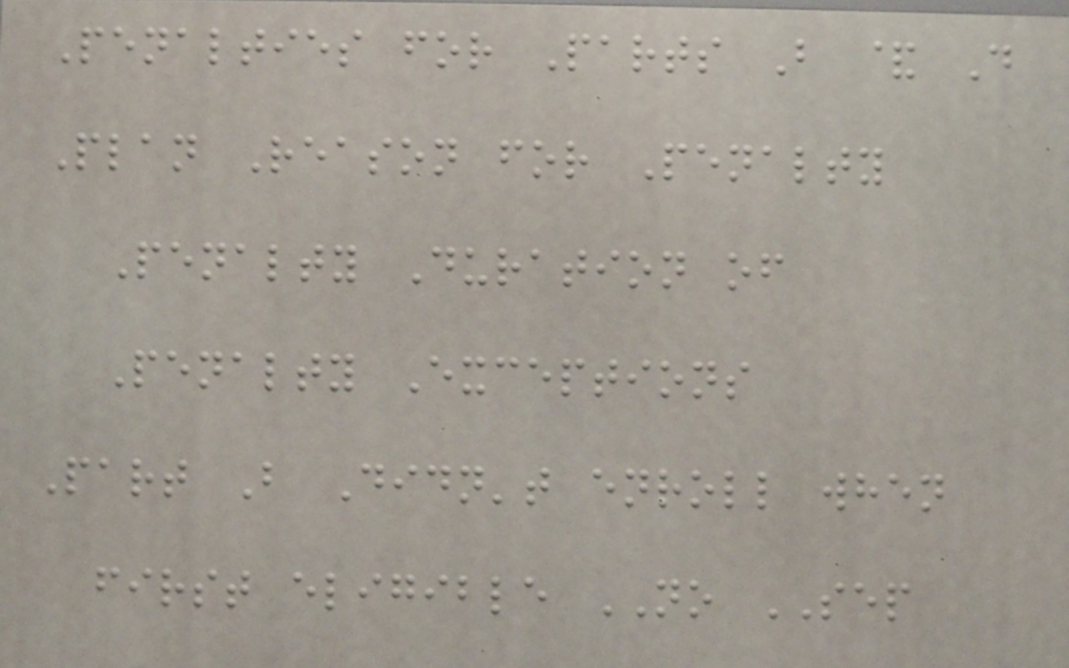Penalties for Parts B & D
Plan Reason for Penalty
Penalty Duration of
Penalty Exceptions
Part B Didn't enroll when
first eligible NO SEP
